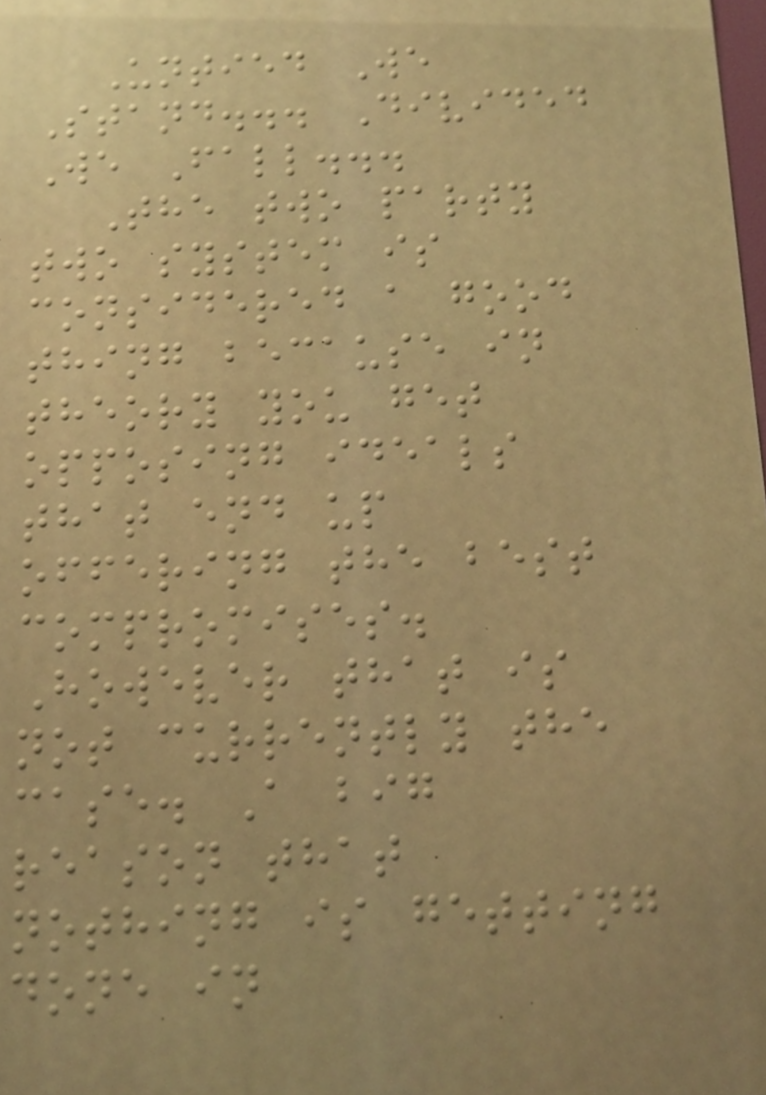Untied We
Stand... Divided
We Fall...
The two party
two system is
considered a good
thing because in
theory you get
opposing ideals
that end up
offering the best
compromises.
However that is
not currently the
case. A big
reason that
nothing is getting
done in
